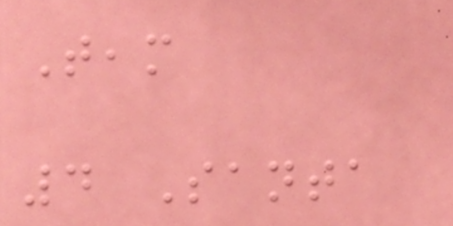Team
4 Santa
